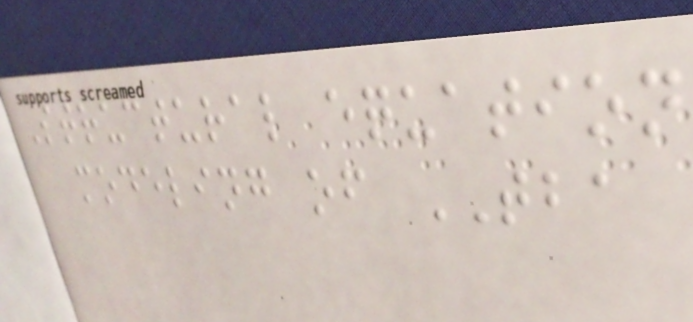Structural equation
modeling of TBA
